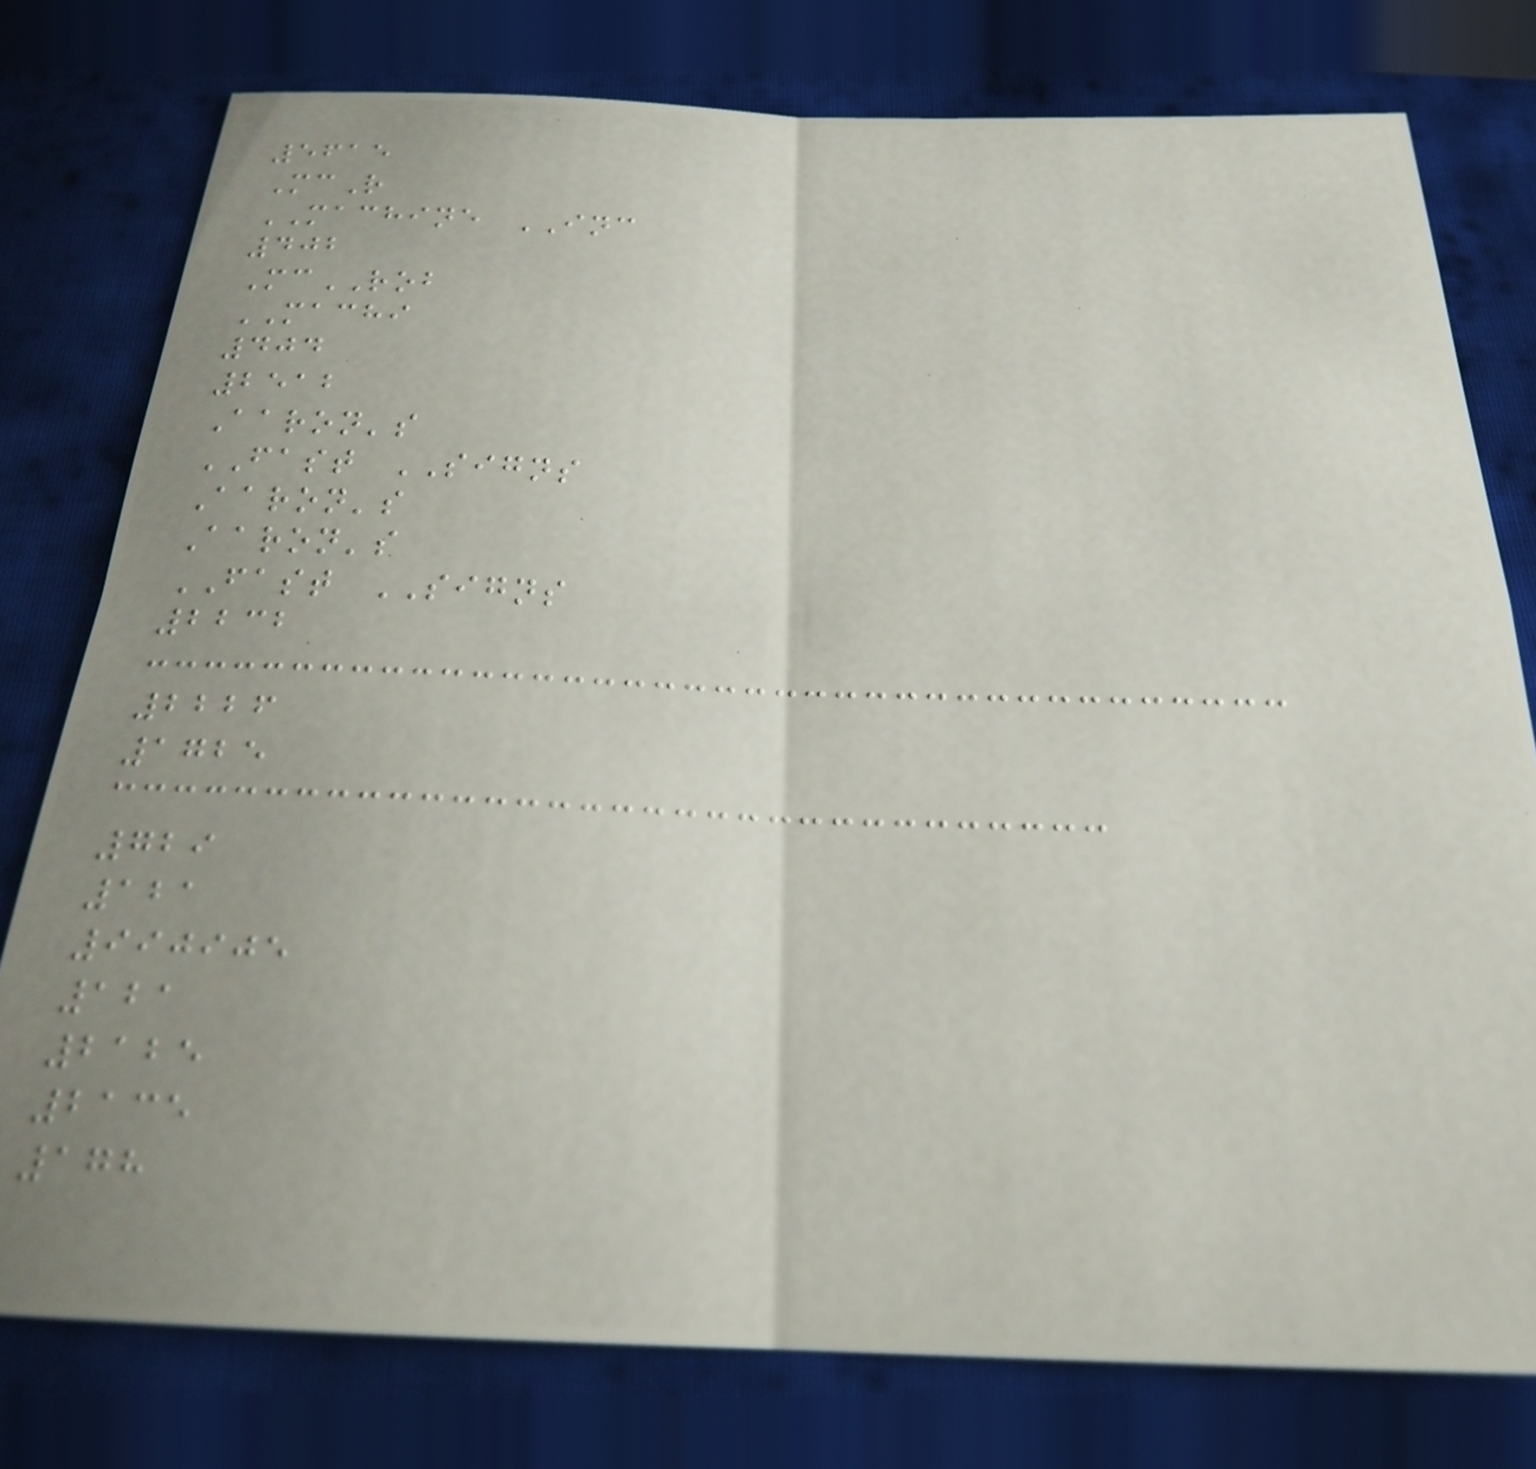5615
McR
MACHINE INC
402
McROB
MACHI
404
2512
Aaron's
FAST SIGNS
Aaron's
Aaron's
FAST SIGNS
2232
2226
1725
729
121
990905
121
2125
2135
178
